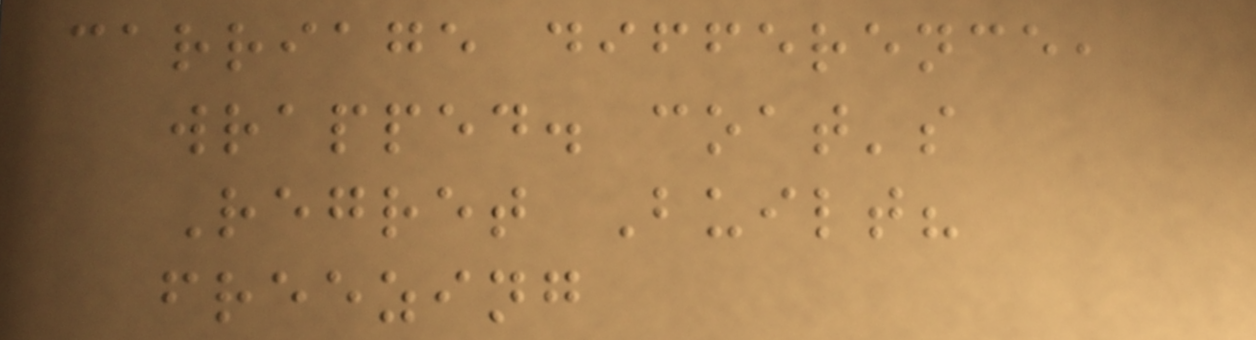carriage difference,
wrapped. coat's
Regret Built?
freezing
